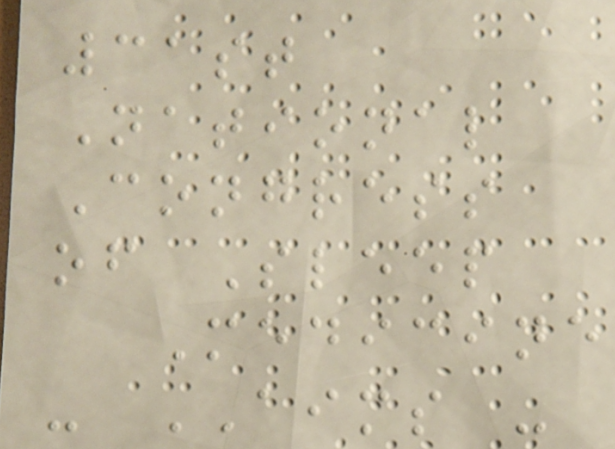31st
National
Congress
of Sleep
Medicine
- AIMS -
